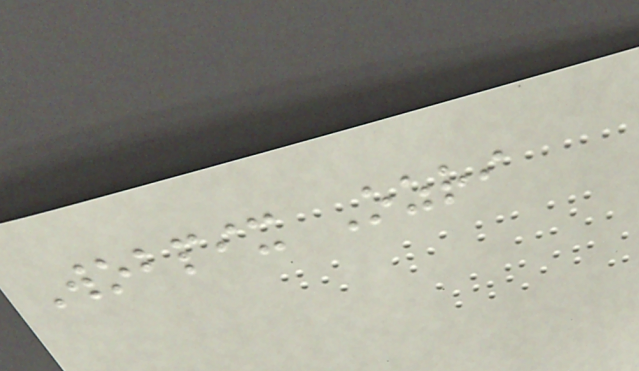Wobpix Ozri
